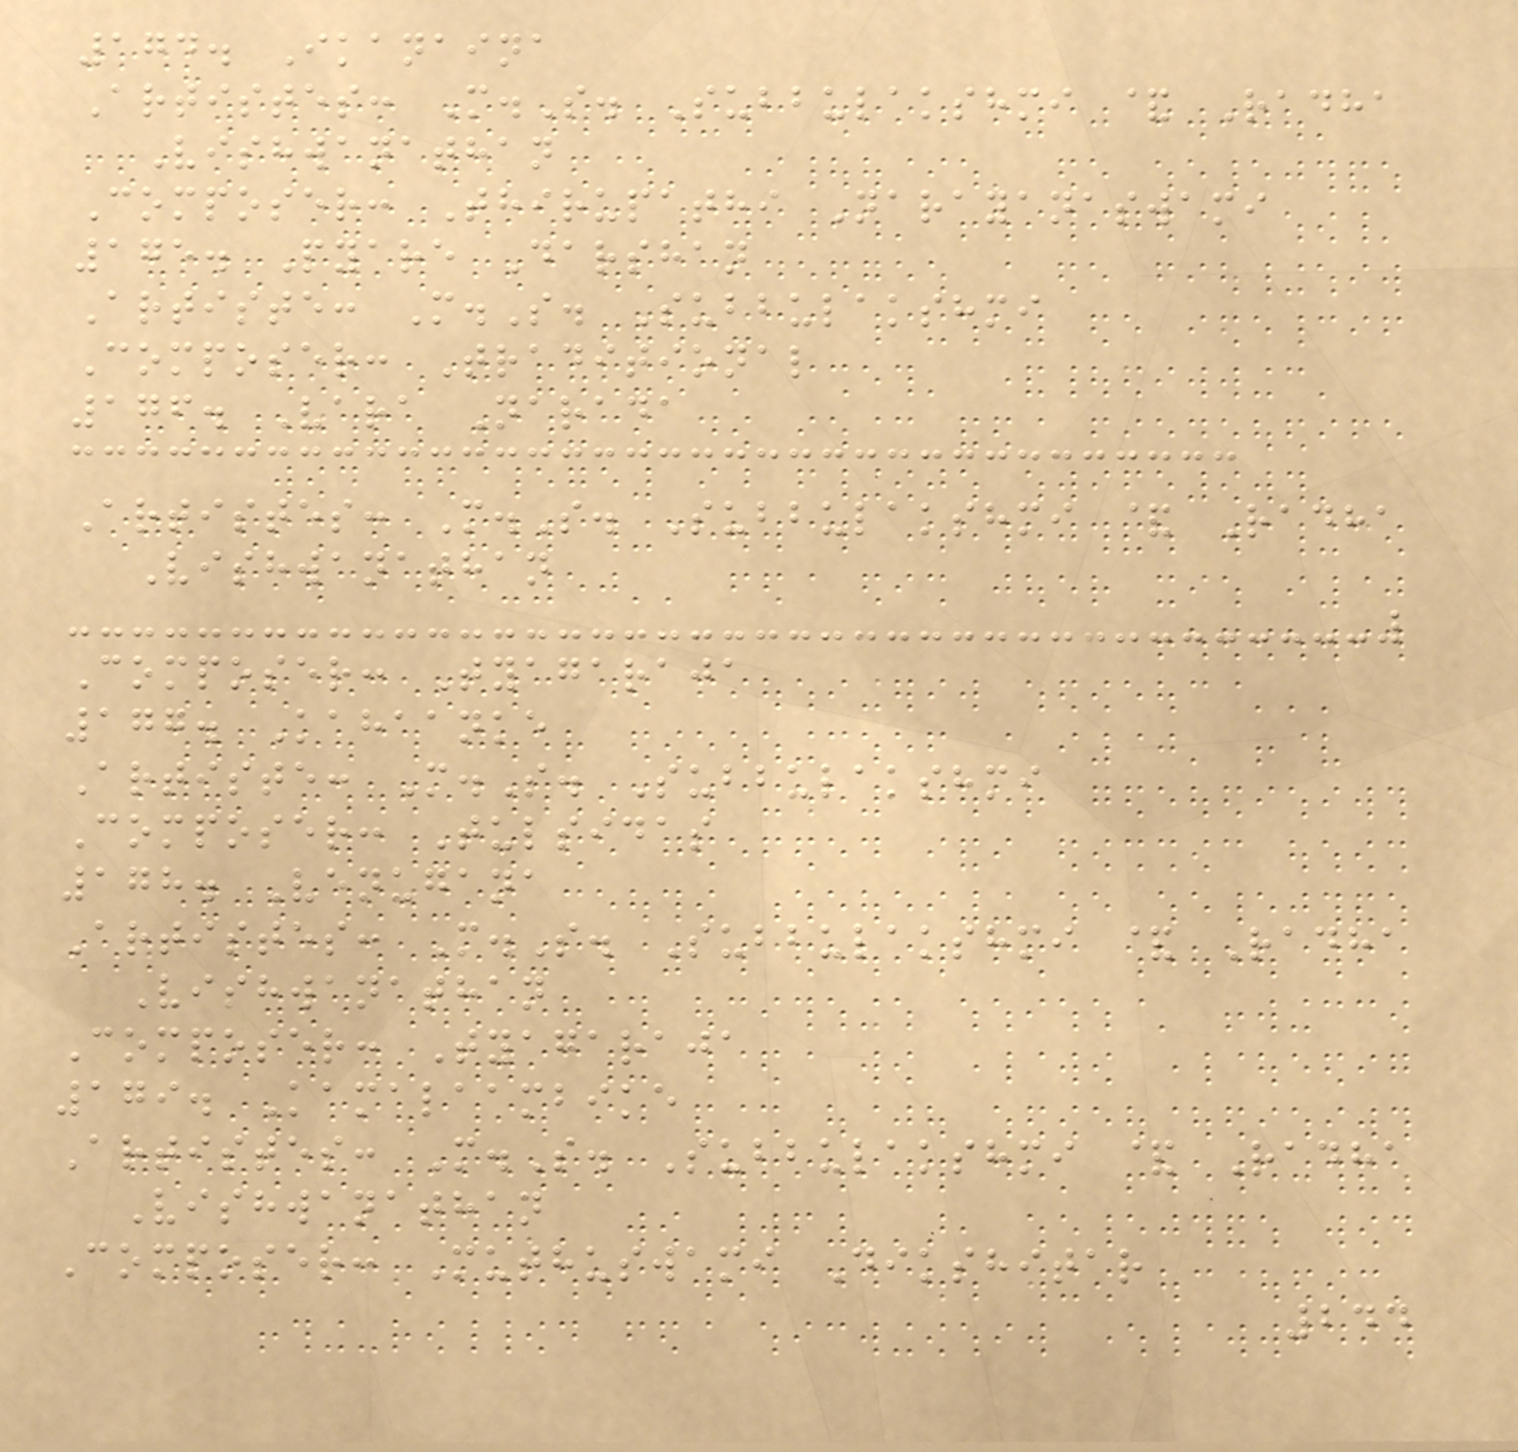174. Ikanaina
Artistes: M.S. Subbulakshmi & Radha
Vishwanathan
Composer: Thirupathi Narayanaswami
175. Pyare Darshan
Artiste: M.S. Subbulakshmi
Composer: Traditional
176. Vara Narada
Artistes: M.S. Subbulakshmi & Radha
Vishwanathan
Composer: Tyagaraja
177. Kahaanke
Artiste: M.S. Subbulakshmi
Composer: Tulsidas
178. Venugana
Artistes: M.S. Subbulakshmi & Radha
Vishwanathan
Composer: Tyagaraja
179. Kamalaambike
Artistes: M.S. Subbulakshmi & Radha
Vishwanathan
Composer: Muthuswami Dikshitar
244
